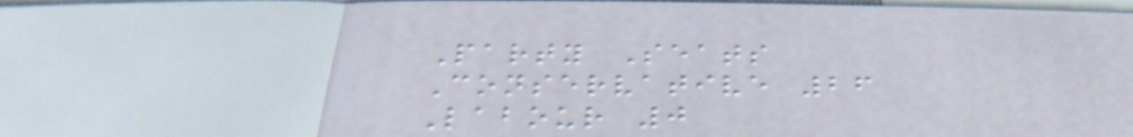Party Seats
Conservative 26
Labour 0
